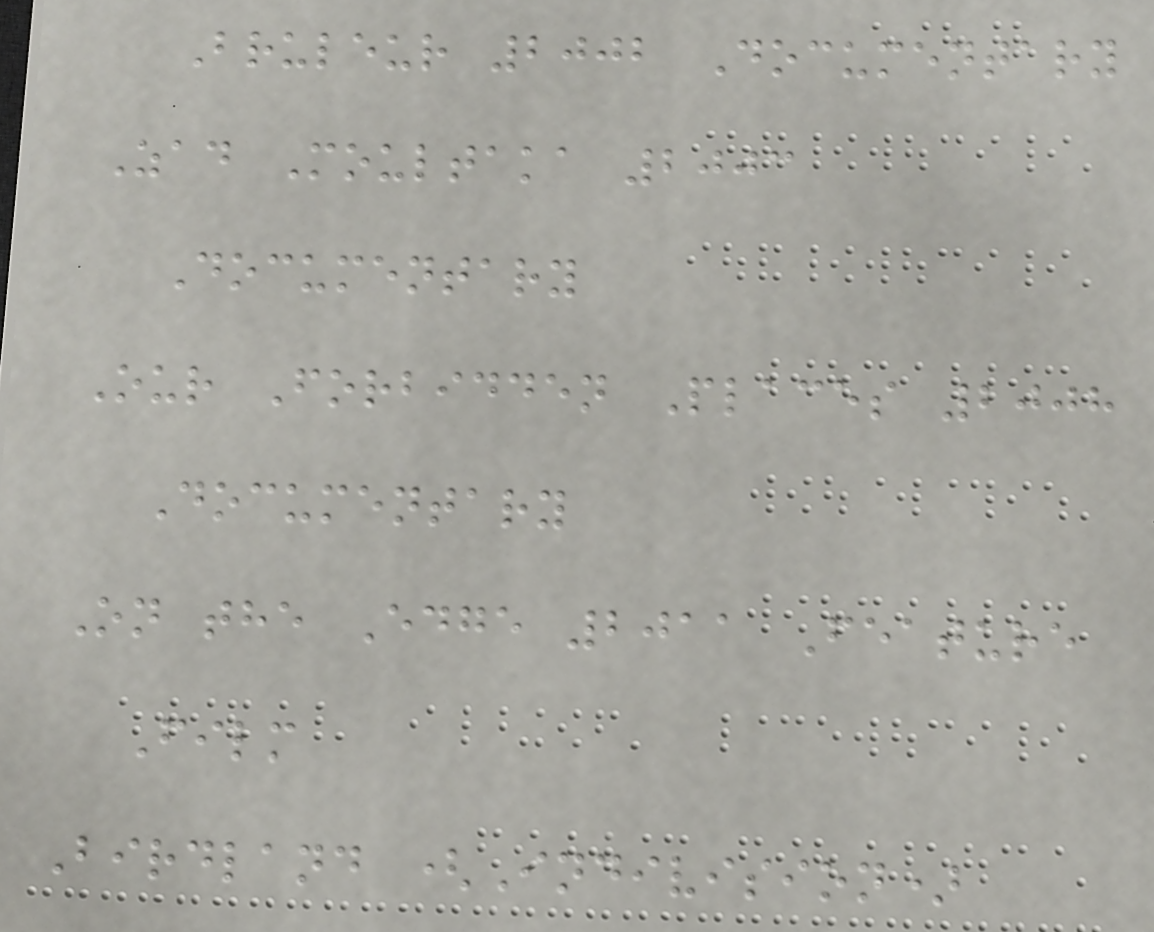Bruleur 2002 Documentary
Zad Moultaka 2003
Documentary
Our Forbidden Places 2008
Documentary
On the Edge 2011 Feature
Film
Birdland (Indivision)
